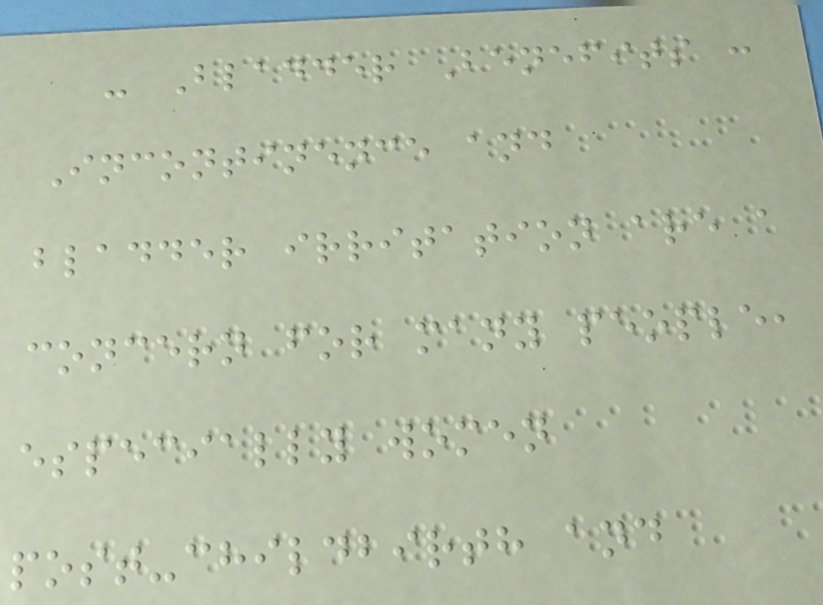- Bladder Benefits :
Incontinence and
bladder irritation are a
concern for many people,
especially women
post-childbirth and
